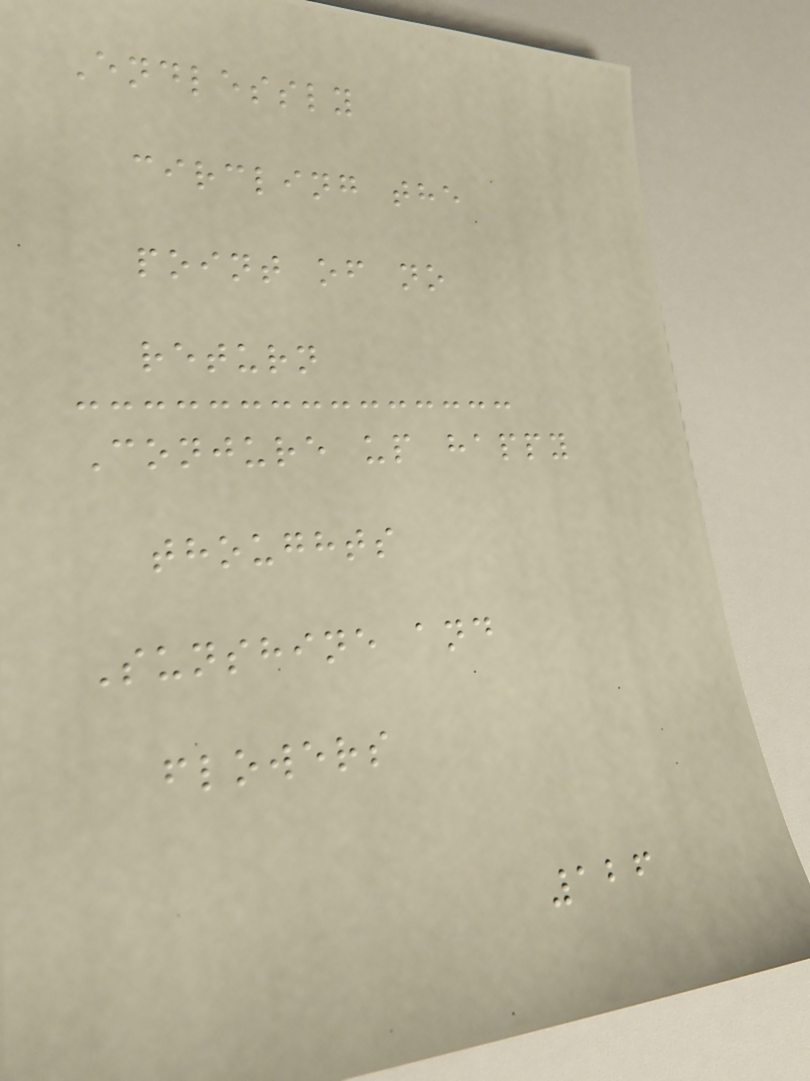Endlessly
circling the
point of no
return
Conjure up happy
thoughts
Sunshine and
flowers
126
